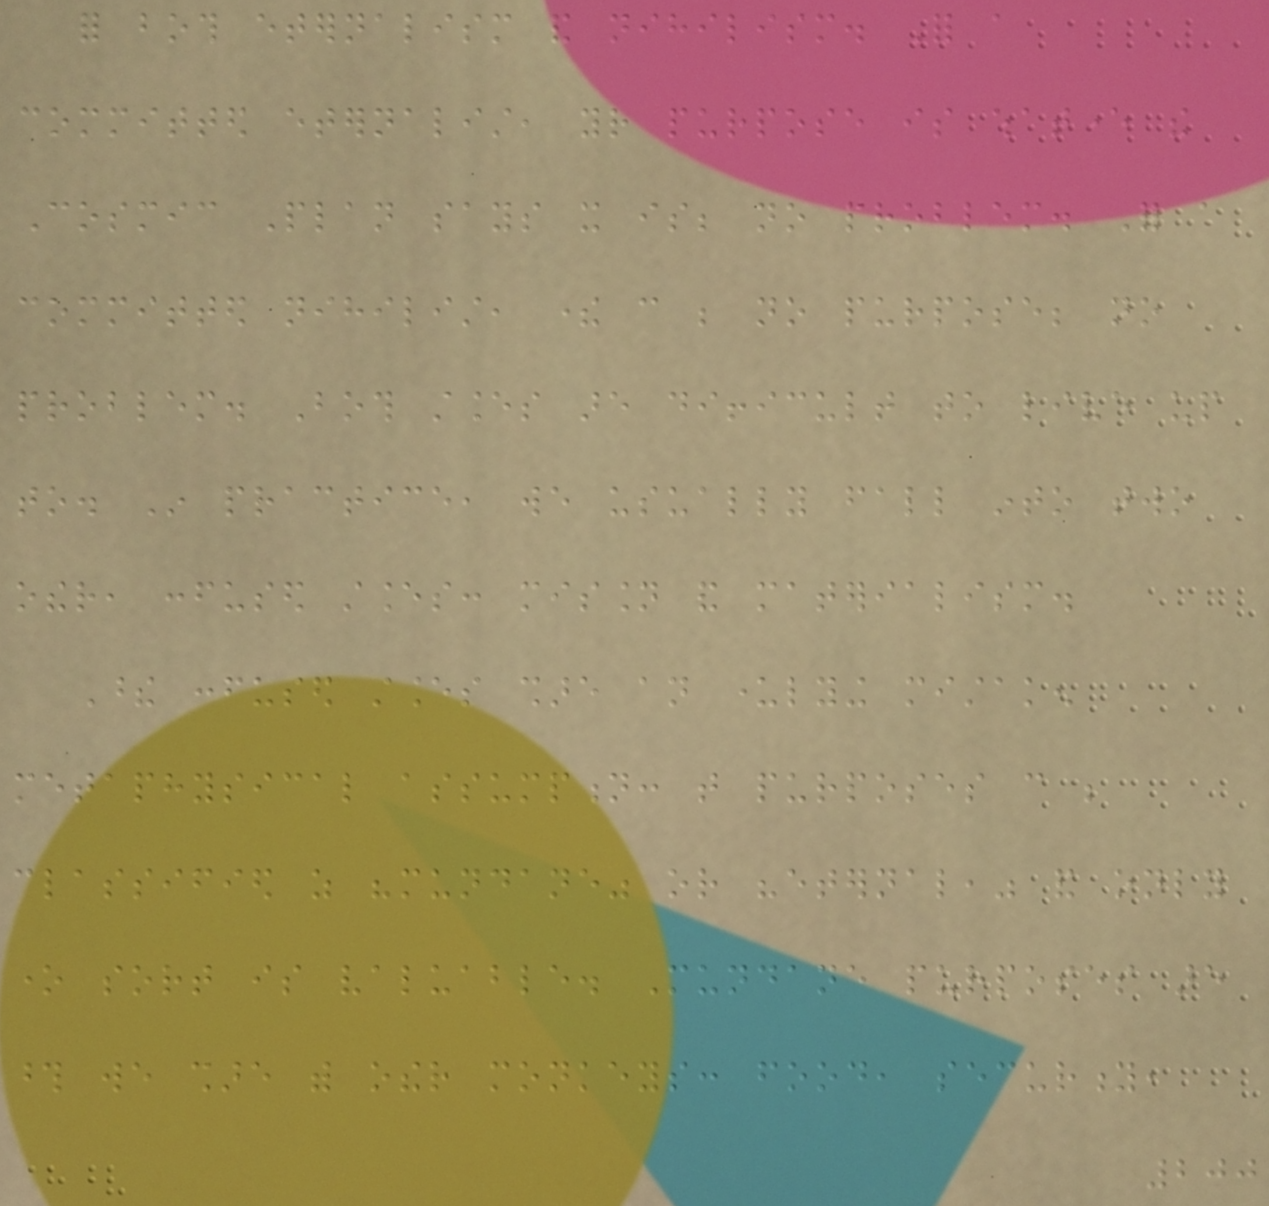for both eternalism and nihilism. For a
committed eternalist, your purpose is whatever the
Cosmic Plan says it is; no problem. For a
committed nihilist, there can be no purpose; no
problem. Both stances are difficult to live up
to. In practice, we usually fall into two
other, confused stances: mission and materialism.
These confused stances share an underlying mistaken
metaphysical assumption: that purposes can be
classified as "mundane" or "eternal," and only
one sort is valuable. Mundane purposes are
those we share with other monkeys: food, security,
200
